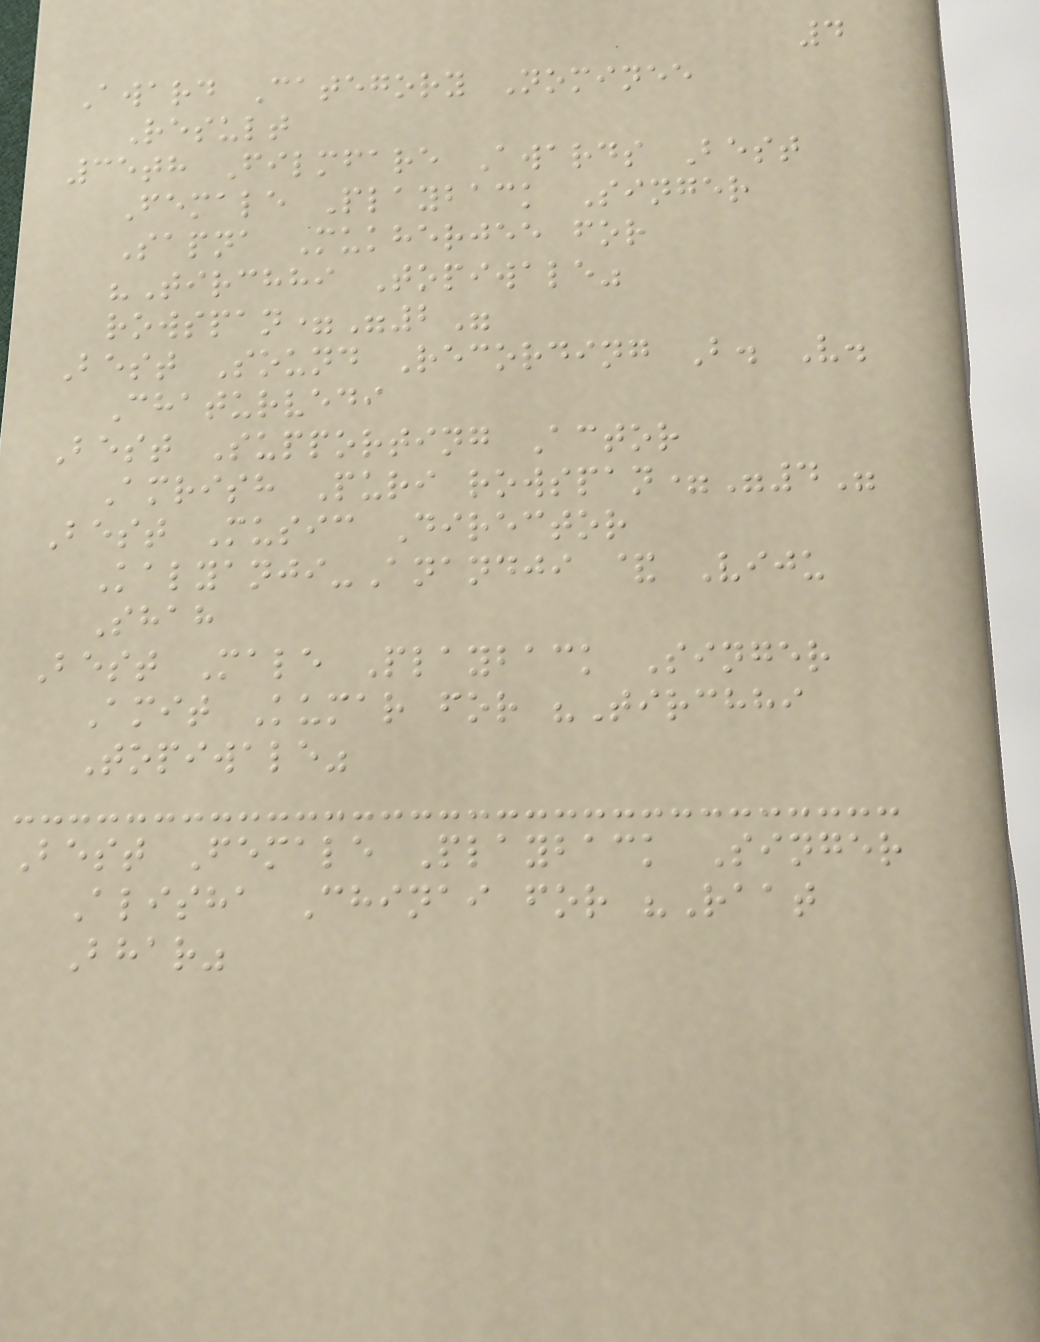4
Award Category Nominee
Result
35th Filmfare Awards Best
Female Playback Singer
Sapna Mukherjee for
"Tirchhi Topiwale"
rowspan="2"
Best Sound Recording B. V.
Chaturvedi
Best Supporting Actor
Amrish Puri rowspan="4"
Best Music Director
Kalyanji-Anandji & Viju
Shah
Best Male Playback Singer
Amit Kumar for "Tirchhi
Topiwale"
Best Female Playback Singer
Alisha Chinai for "Raat
Bhar"
